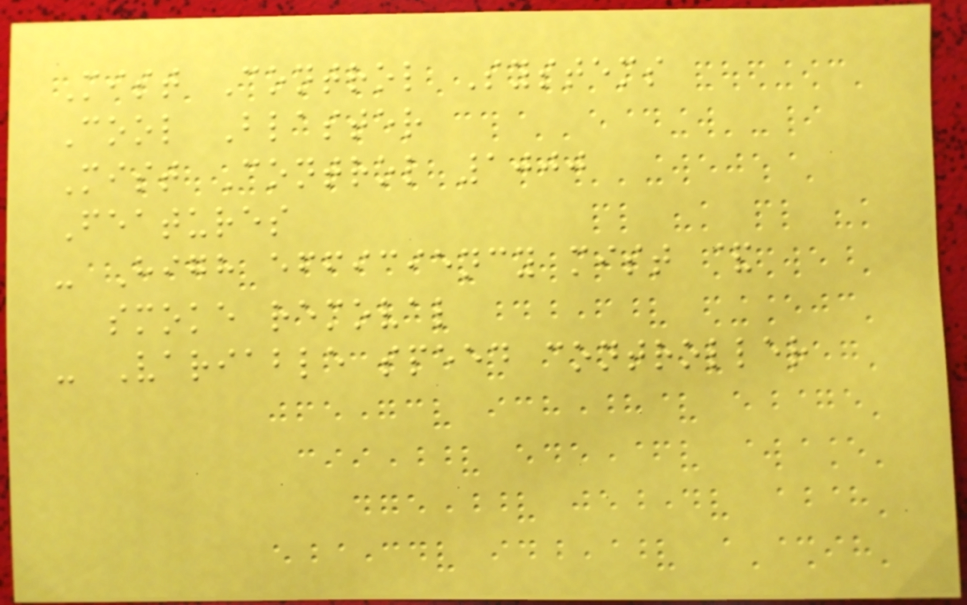Mist Control Systems
Cool Blaster
Mist Control 1000
Features
- High efficiency mist &
smoke removal
- Variable speed controller
